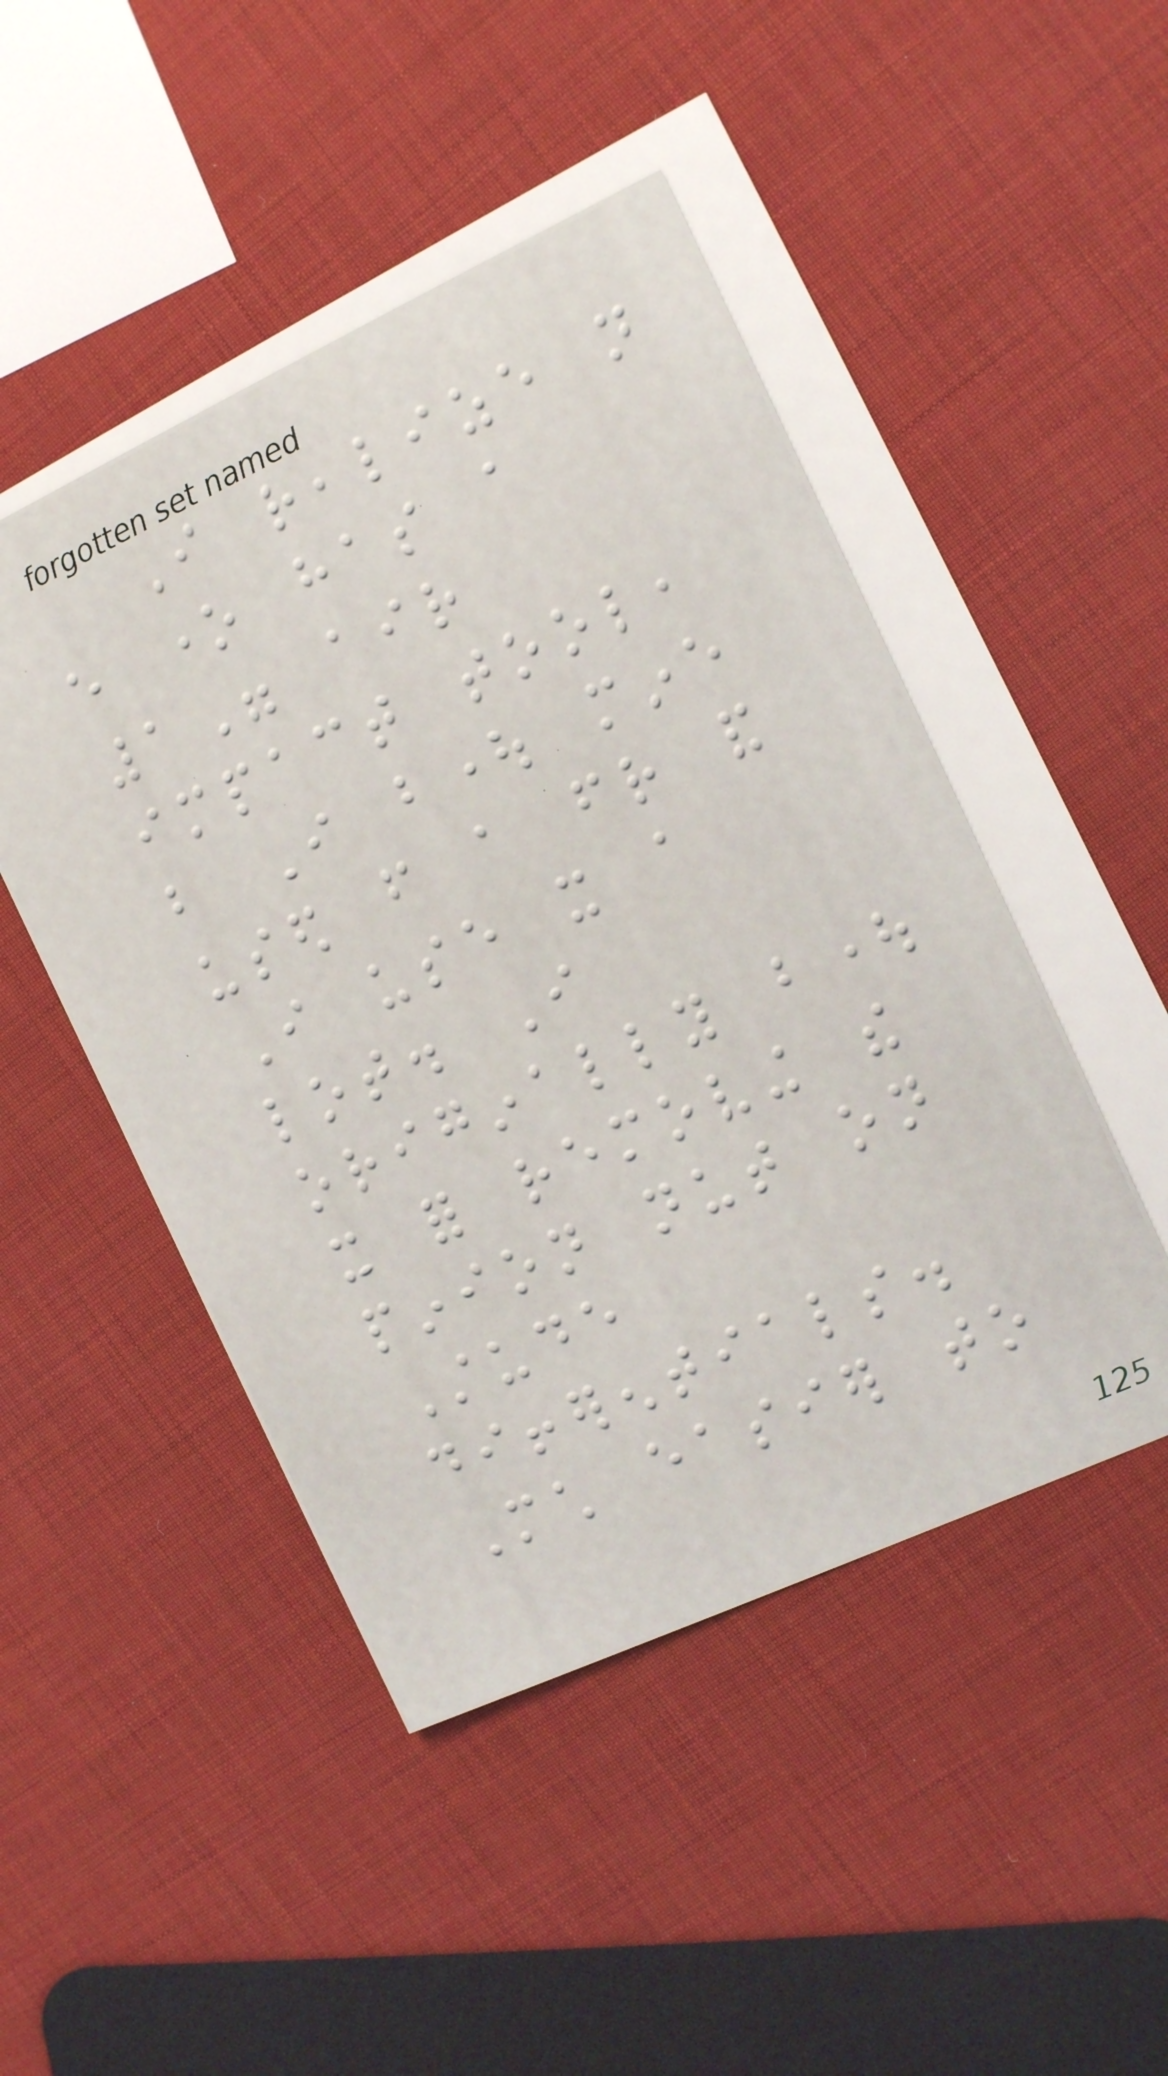I realize not
every one has a
1" air
impact tool,
but I bought mine
used from a friend and
I use it a
lot. I
originally bought
it for removing the
pinion nut on
Stude
differentials.
Much easier to
